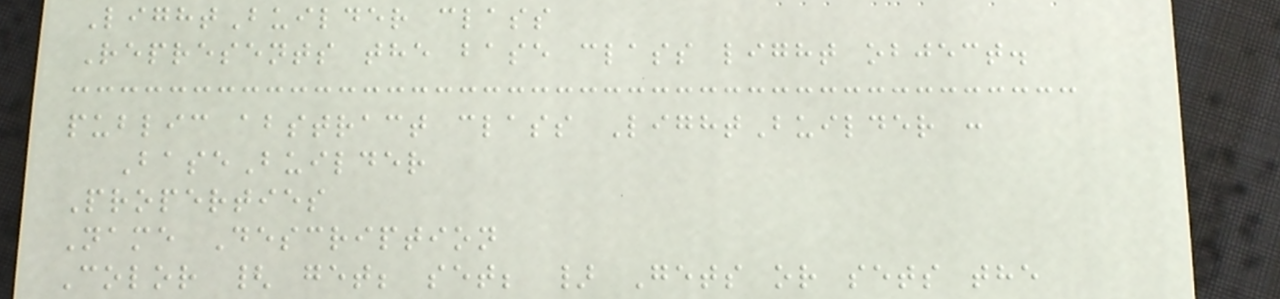LightBuilder class
Represents the base class light object.
public abstract class LightBuilder :
BaseBuilder
Properties
Name Description
Color { get; set; } Gets or sets the
